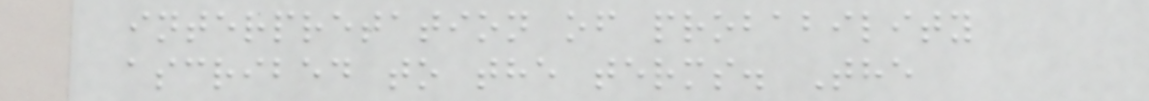interpretation of probability
ascribed to the terms. The
